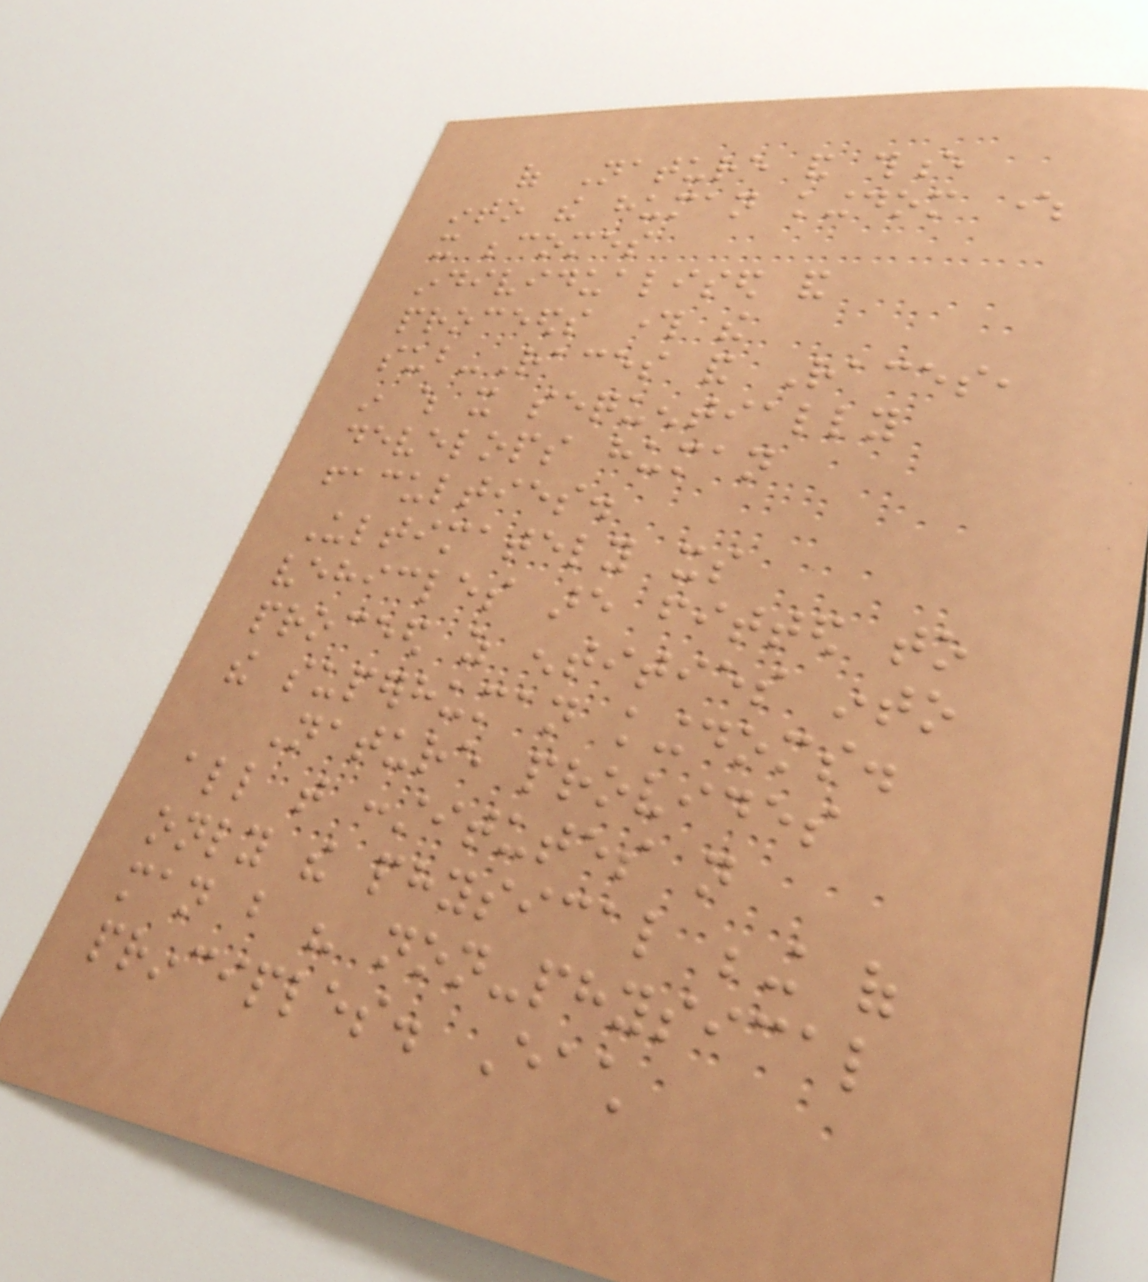of Nature and thence
into the human kingdom where
it becomes
individualised and
proceeds through the
sub-Races and Races,
in which it sequentially
develops human
faculties.
Ultimately its
vehicles are fitted to
proceed as entities into
the superhuman kingdoms.
Nature provides
all that constitutes not
only the physical being of
man but his non-physical
principles. Each
